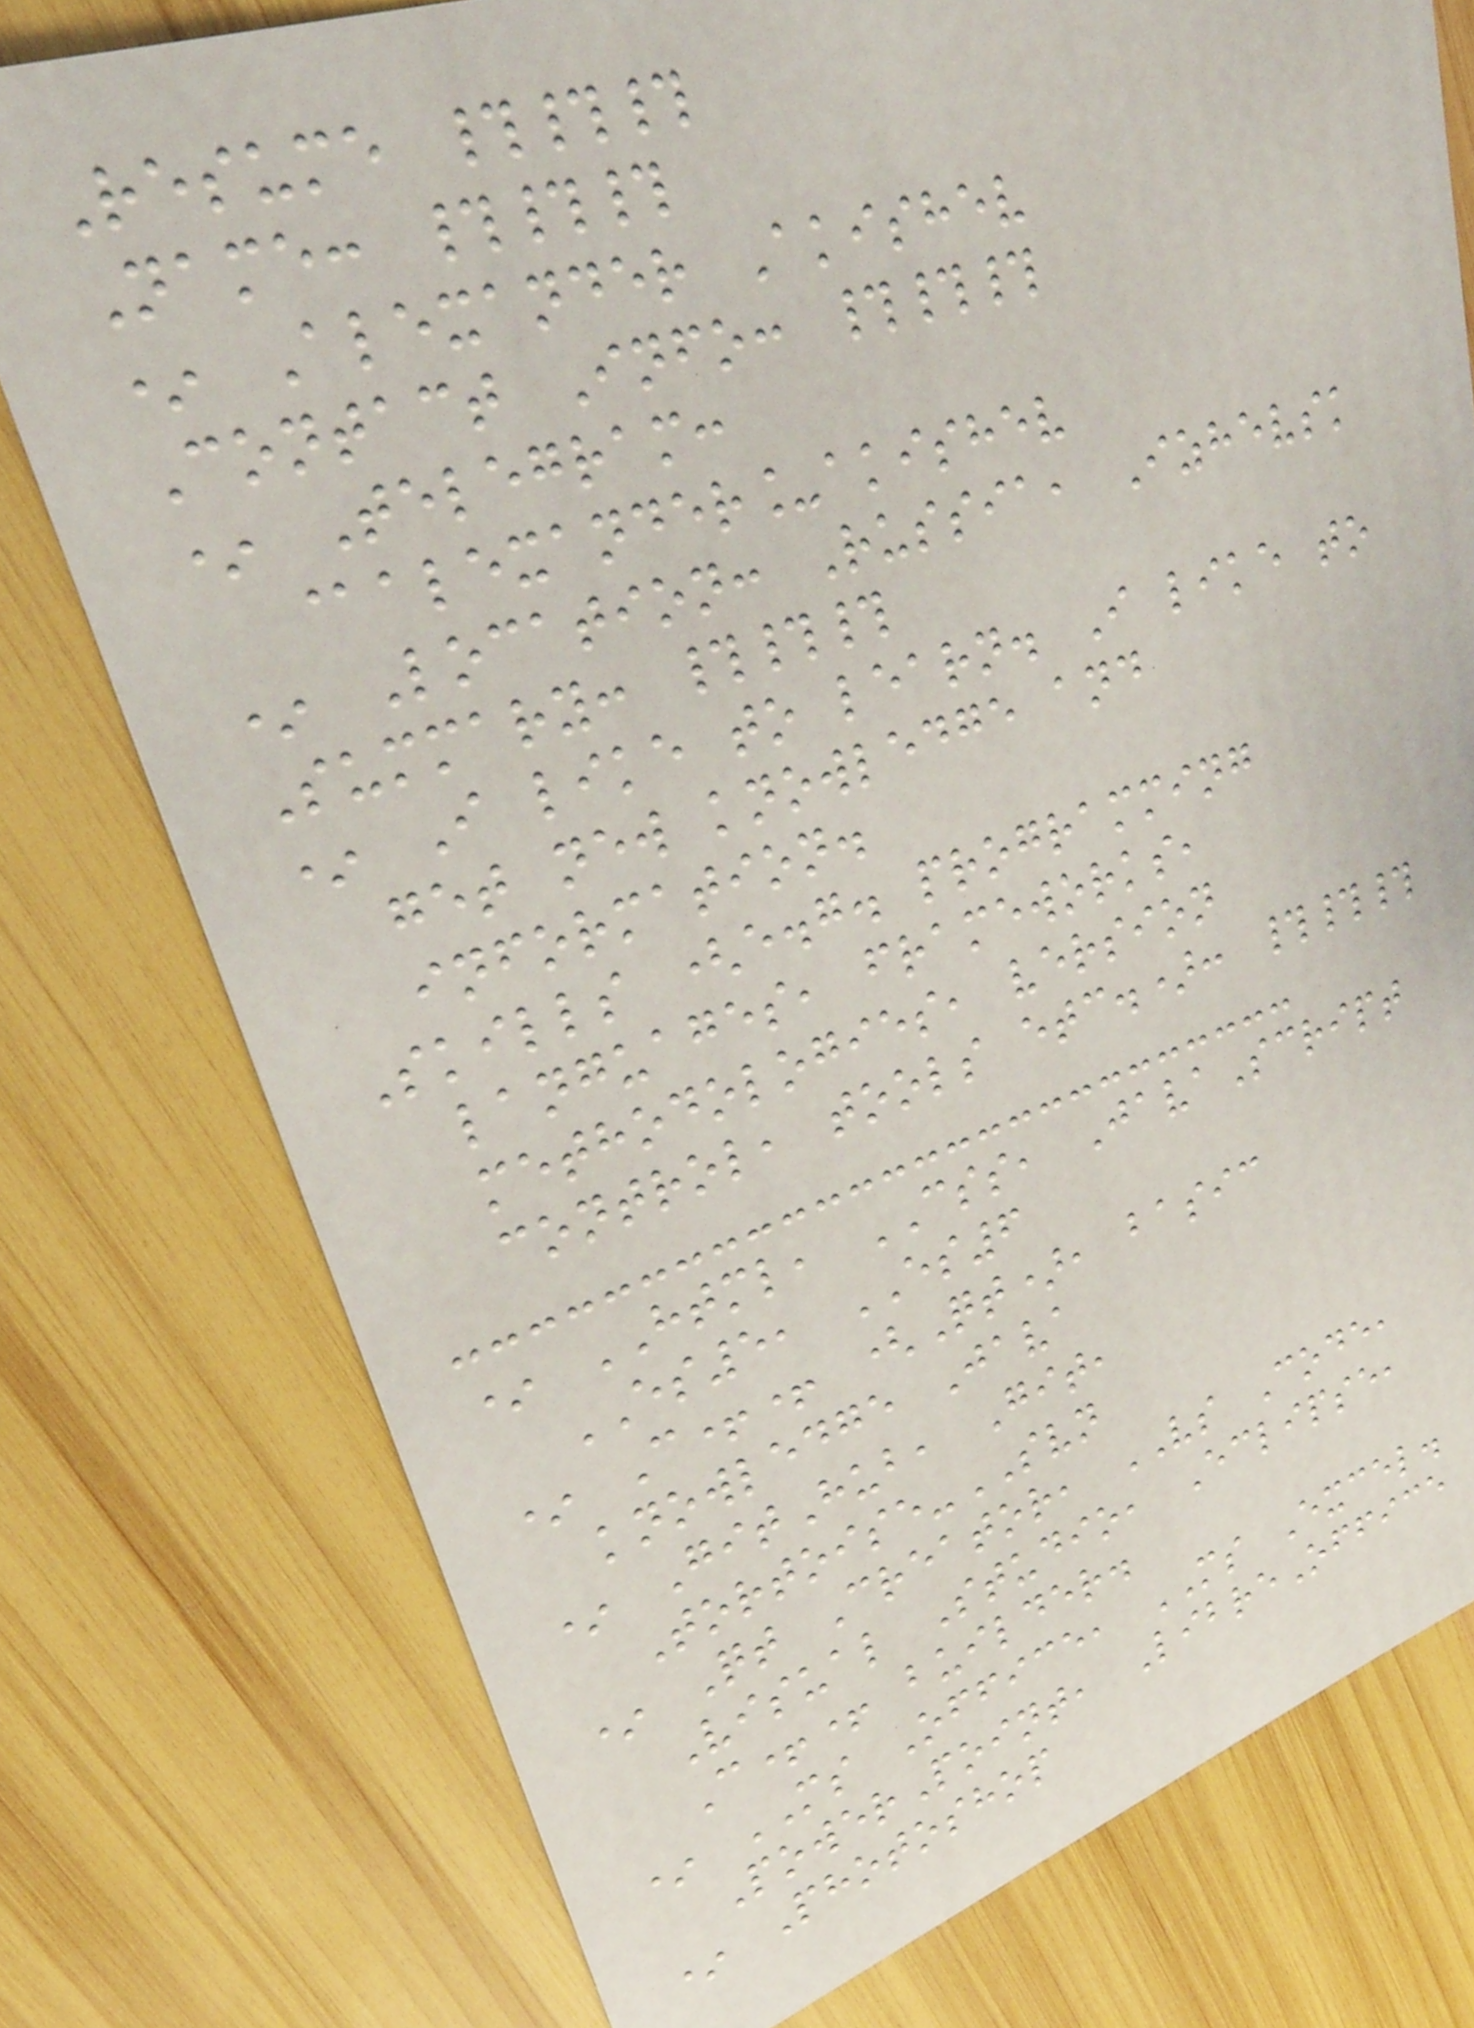Resume ###
Name: ###
* Alexander Akishev
Contact Info: ###
* Telegram:
@alexander_akishev
* Location: Russia, Izhevsk
Summary: ###
* I like to learn. I like to
get new knowledge and
information.
Skills (e.g. programming
languages, frameworks,
methodologies, version
control, tools etc.): ###
* HTML, CSS, JavaScript
ES5, ES6
* C++ (Qt), basic
knowledge Java
* GitHub, Git,
Tortoise-SVN
* Qt Creator, VS Code,
Visual Studio, Eclipse,
C++ builder.
* MS Office, MS Excel.
PowerPoint, LibreOffice
* Photoshop
